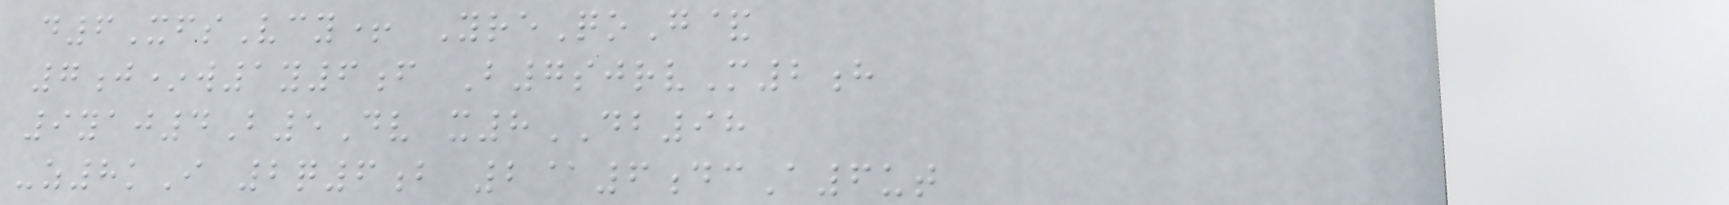d6XfsVcy+ YreQoG&
7j*w1y6f B7sjrvM2h
9yaj4B5Dv x8DB98
-z8kI 2q6b 2@6dcA6ut
